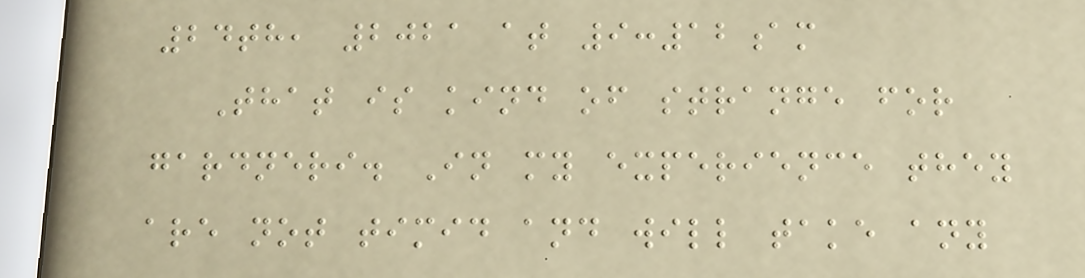24th, 2021 at 9:12am
That is kind of strange for
gardneri. In my experience they
are not timid and will take any
